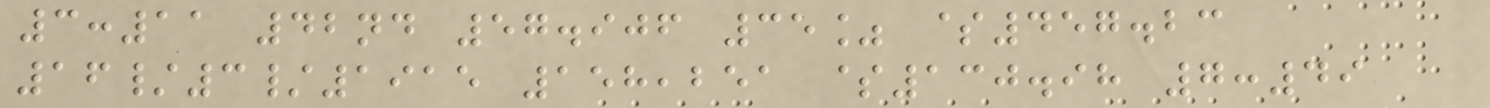3:11 42nd 57.906 35% $457.23
16/3/1915 158,251 $130.98 7:49
